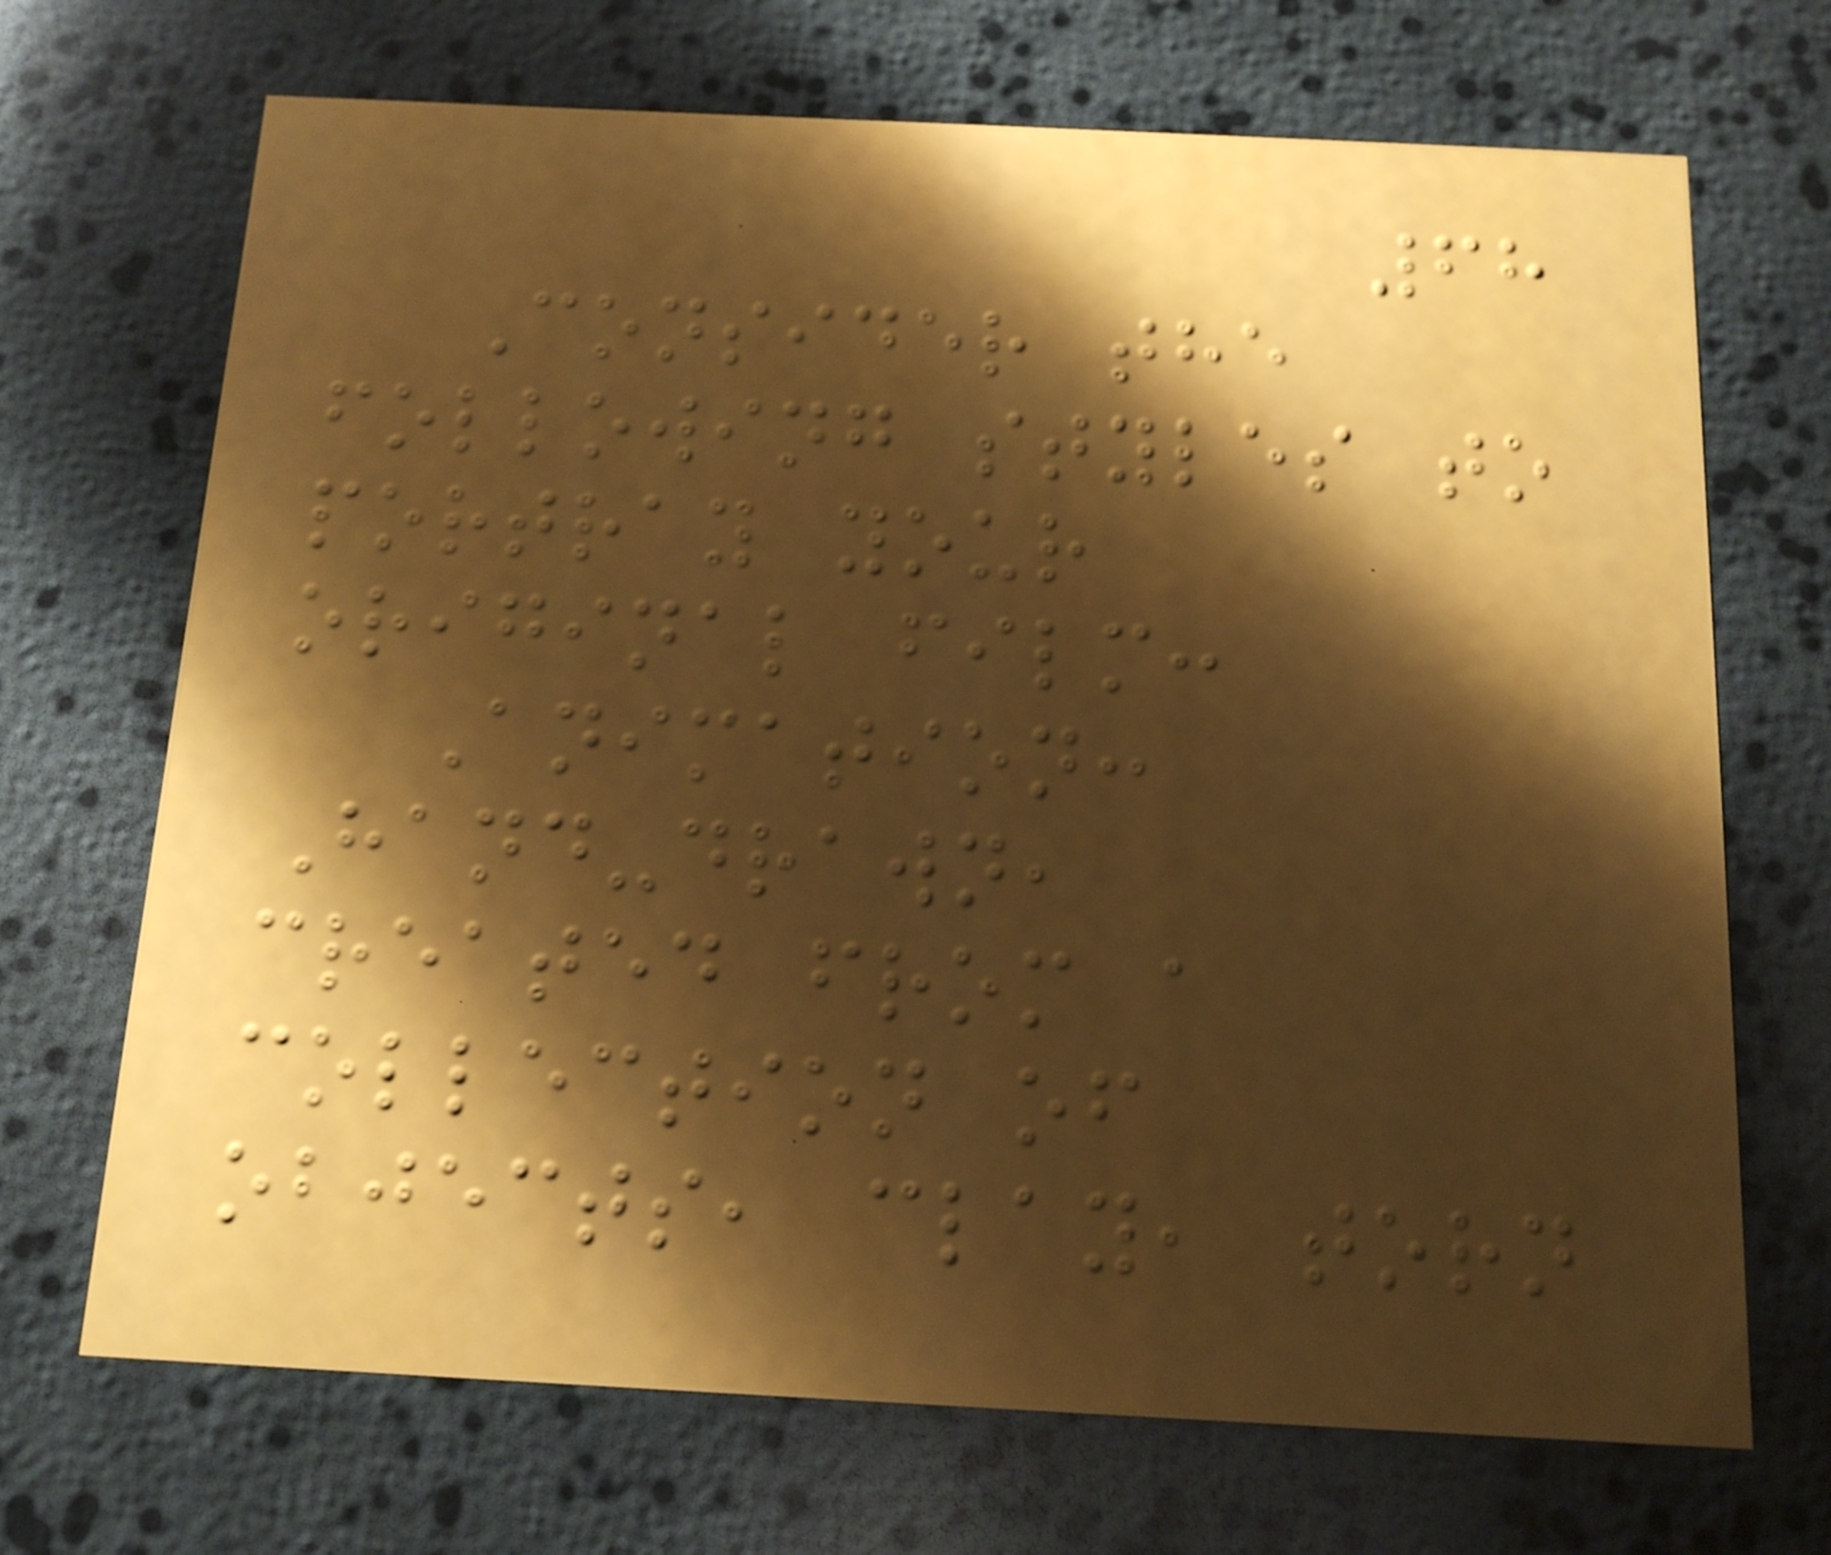68
Consider the
following styles to
portray your
original film:
Animation:
Hand-drawn,
created from a
collection of
objects, clay, torn
